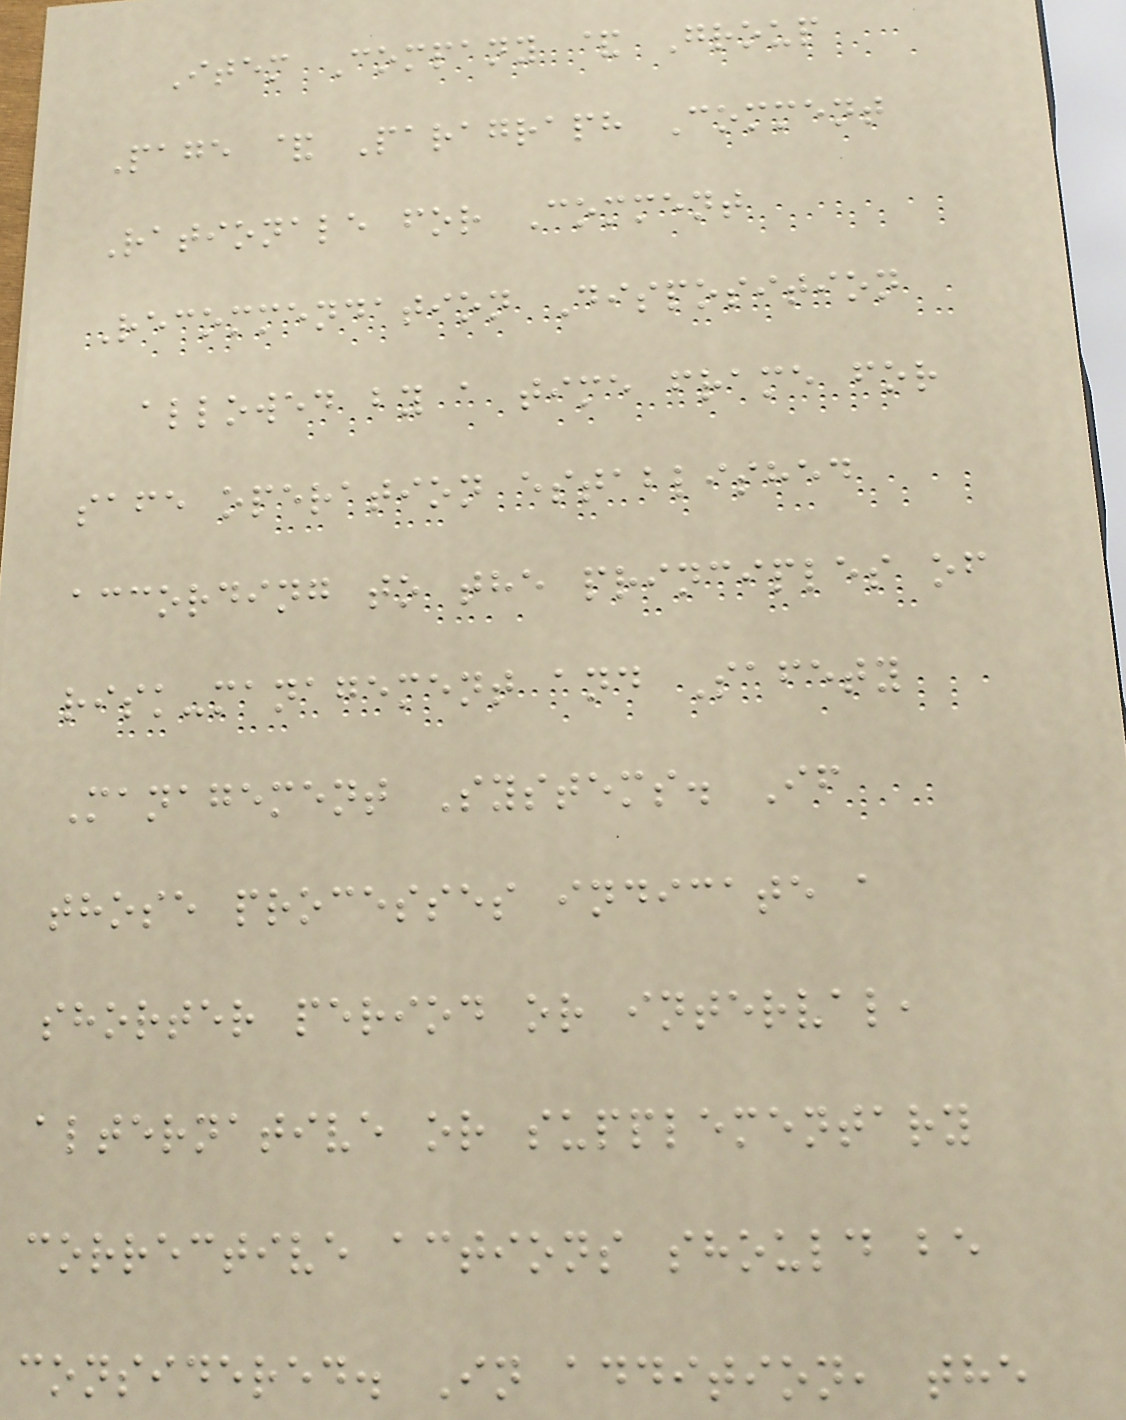Item Company & Group
Page & Paragraph Comment
Rationale for Comment
Recommendation Disposition
allowed by a time frame for
safe operation established
according to the principles of
risk-management and Safety
Management Systems. If
those processes indicate a
shorter period or interval,
alternative or supplementary
corrective actions should be
considered. In addition, the
